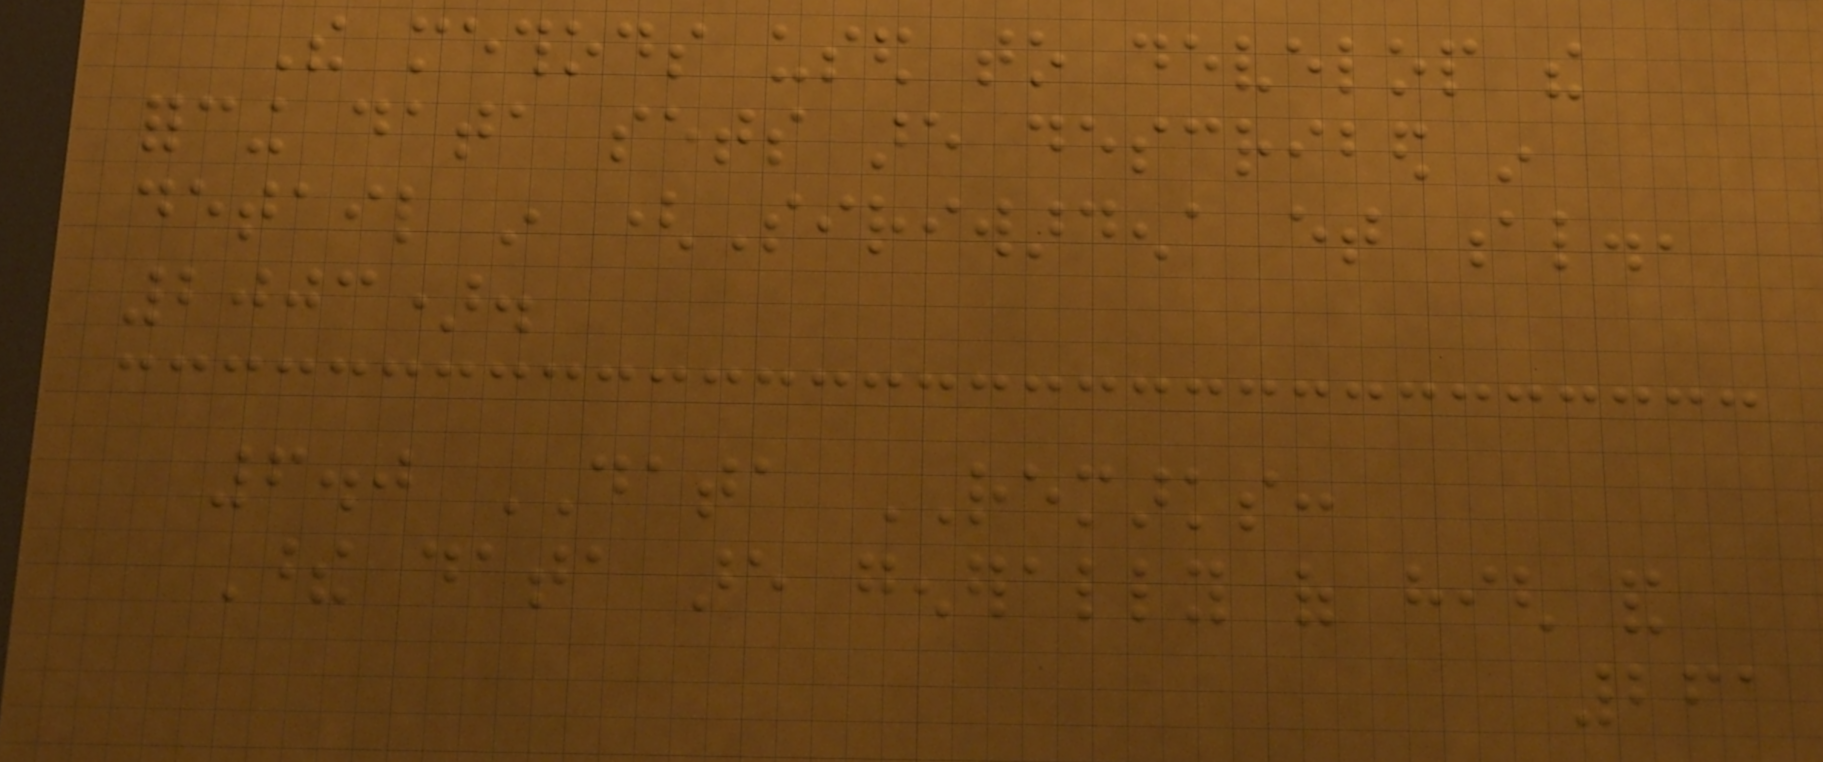The methods used to develop the
forcing data sets are described in
detail in (Siriwardena et al.,
2003).
6.0 DATA REMARKS:
These data are generally of high and
261
